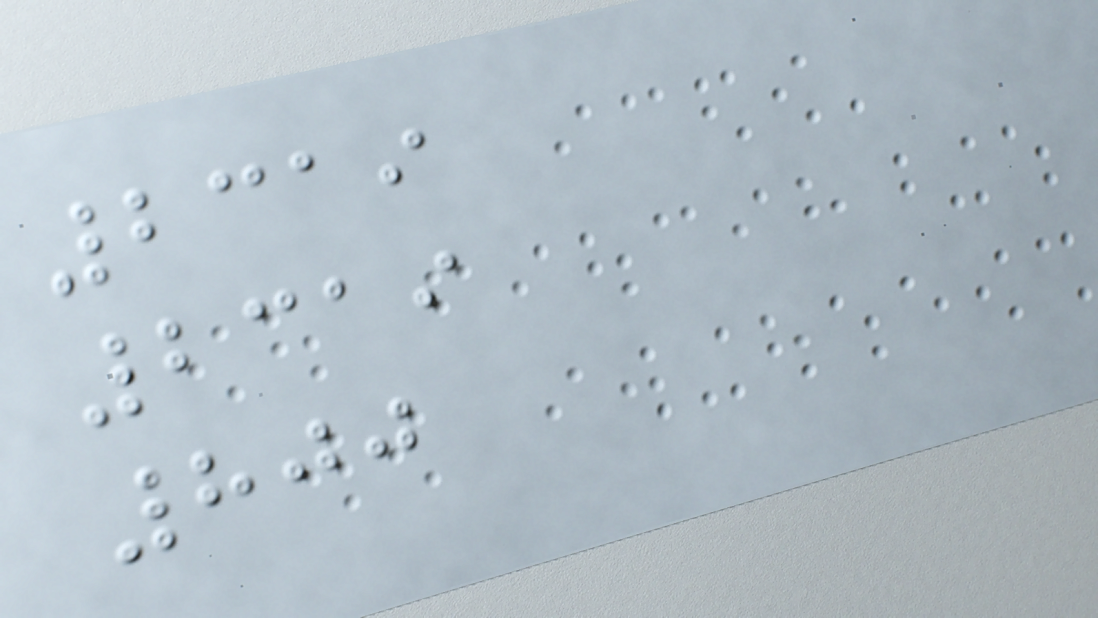2319
2319
800
